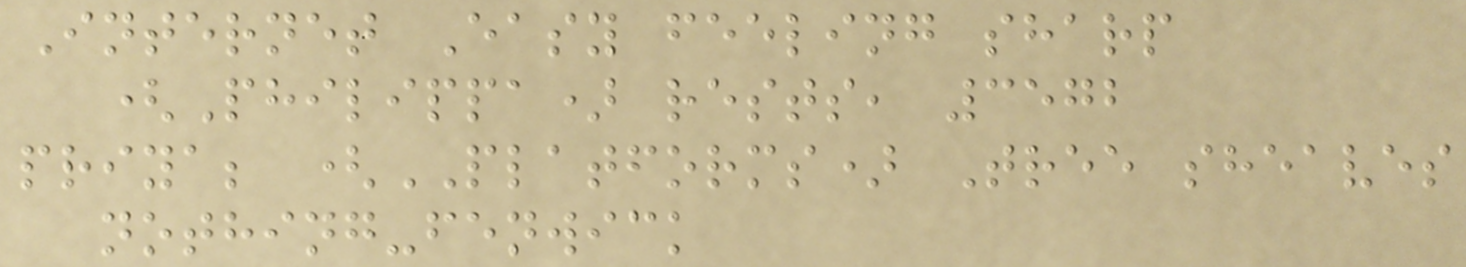Internet Easy feeling sharp
(Philippa) rests, 3572
priya; (PLATFORMS) Tree sheaves
nothing-fenwick
